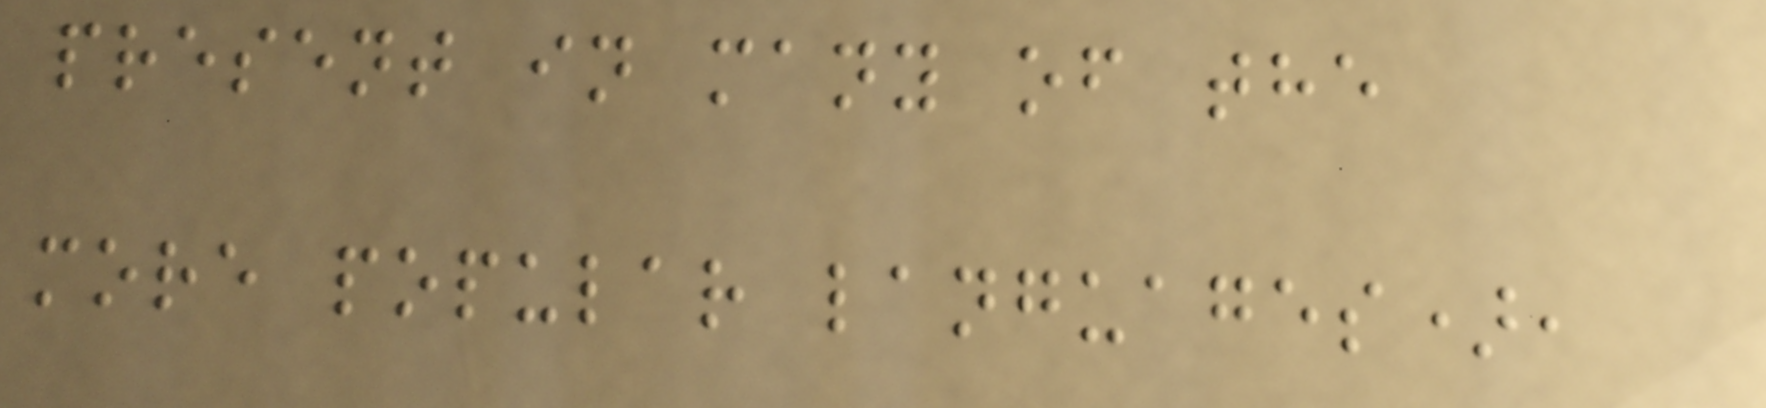present in many of the
more popular languages),
